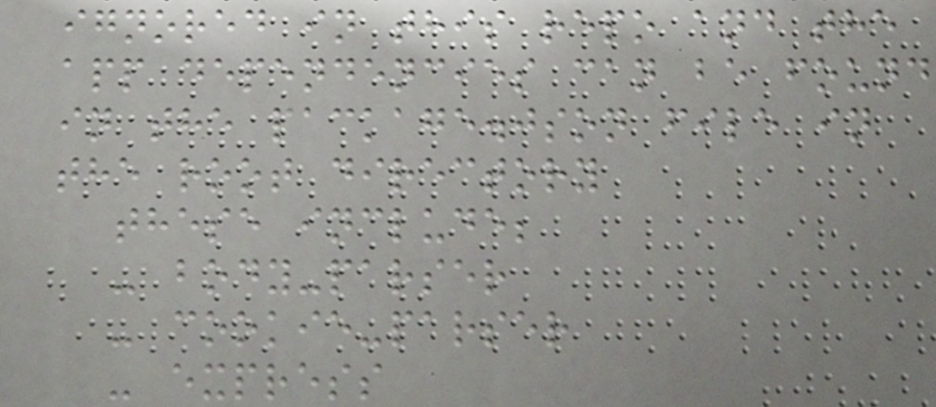ignored in this repo and the
app dependencies can be found
in the package.json file in
the root directory
these include;
- body-parser
- cookie-parser
- express
